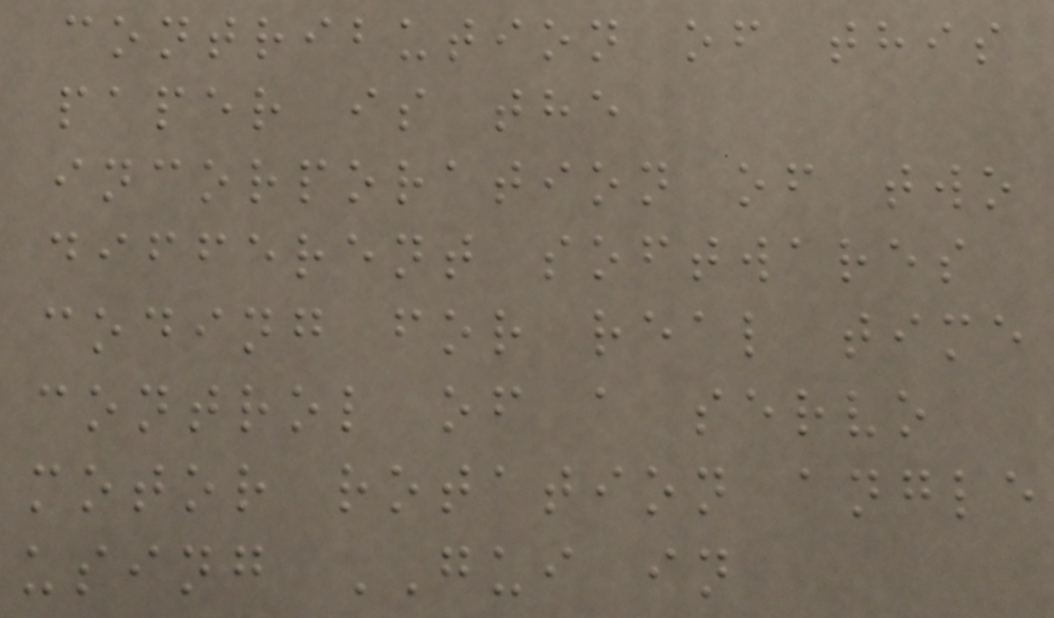contribution of this
paper is the
incorporation of two
different softwares
coding for real time
control of a servo
motor rotation angle
using GUI in
